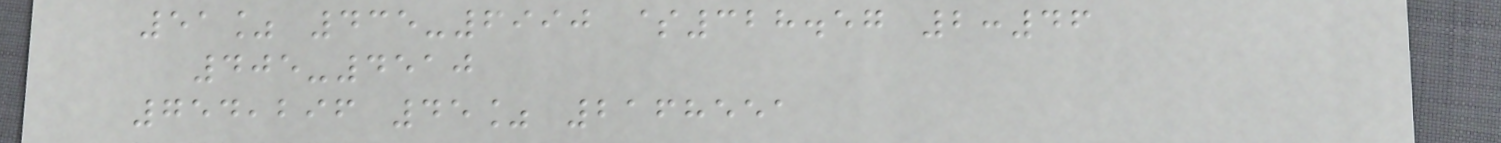51% 435-6990 $328.57 2:46
405-4510
754,296 45% 2168551
